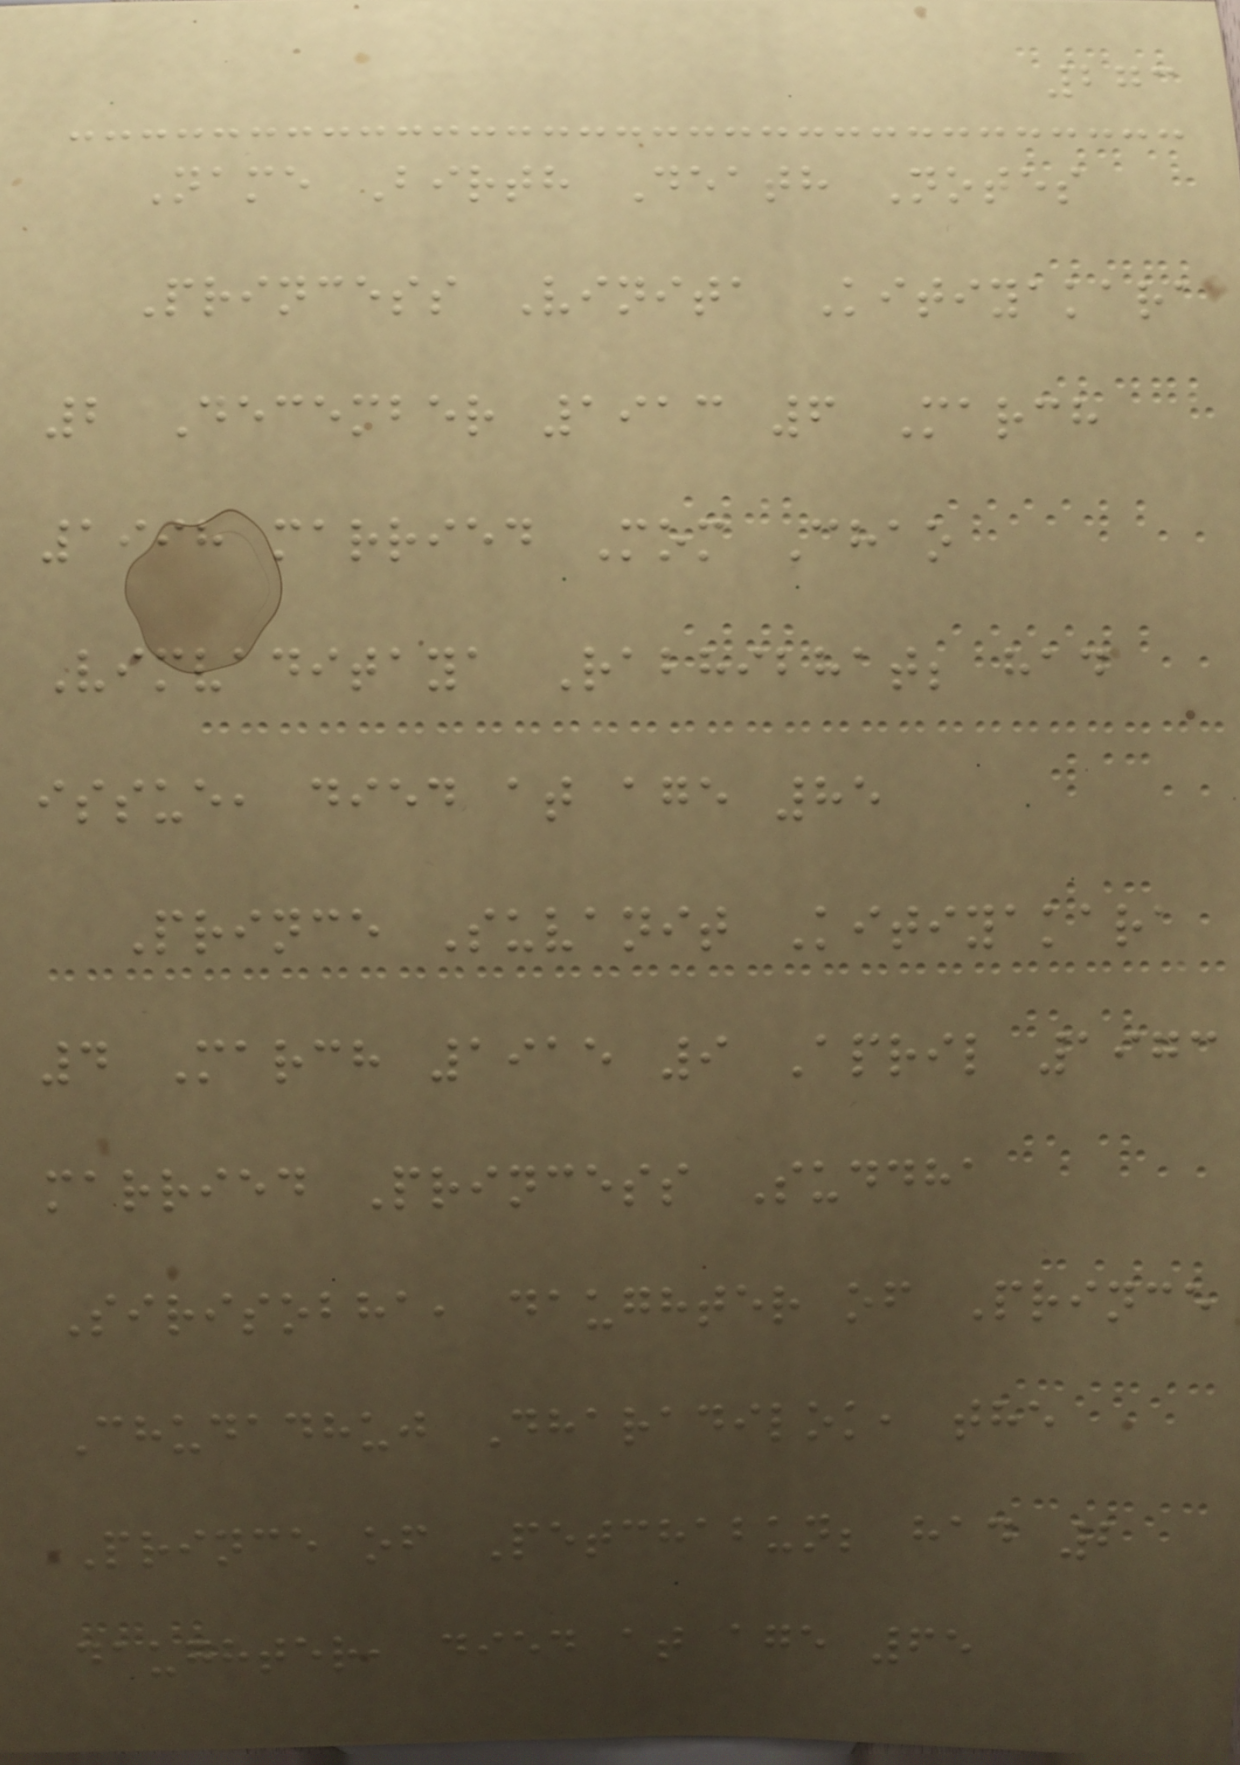273
Name Birth Death Notes
Princess Vinita Kitiyakara
2 December 1913 6 March
1998 married Mom Chao
Vimvaditaya Rabhibhat; had
issue, died at age 85
Prince Suvanit Kitiyakara
4 March 1915 9 April 1973
married Princess Suddha
Sirisobha, daughter of Prince
Chudadhuj Dharadilok, the
Prince of Petchabun; had 2
daughter, died at age 65
